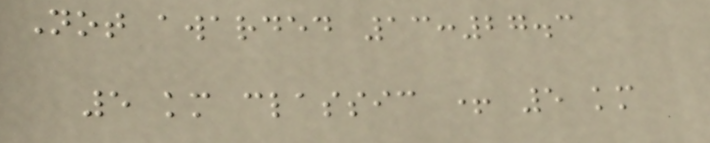Not awarded 13:27.3
5 km classic + 5 km
